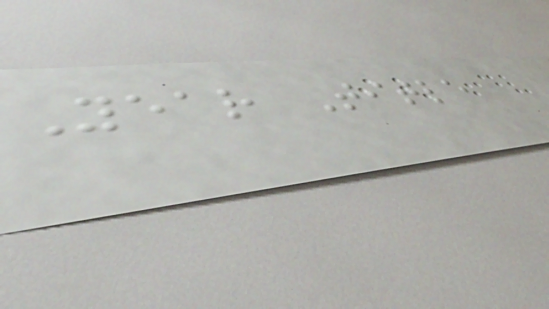Year Title
